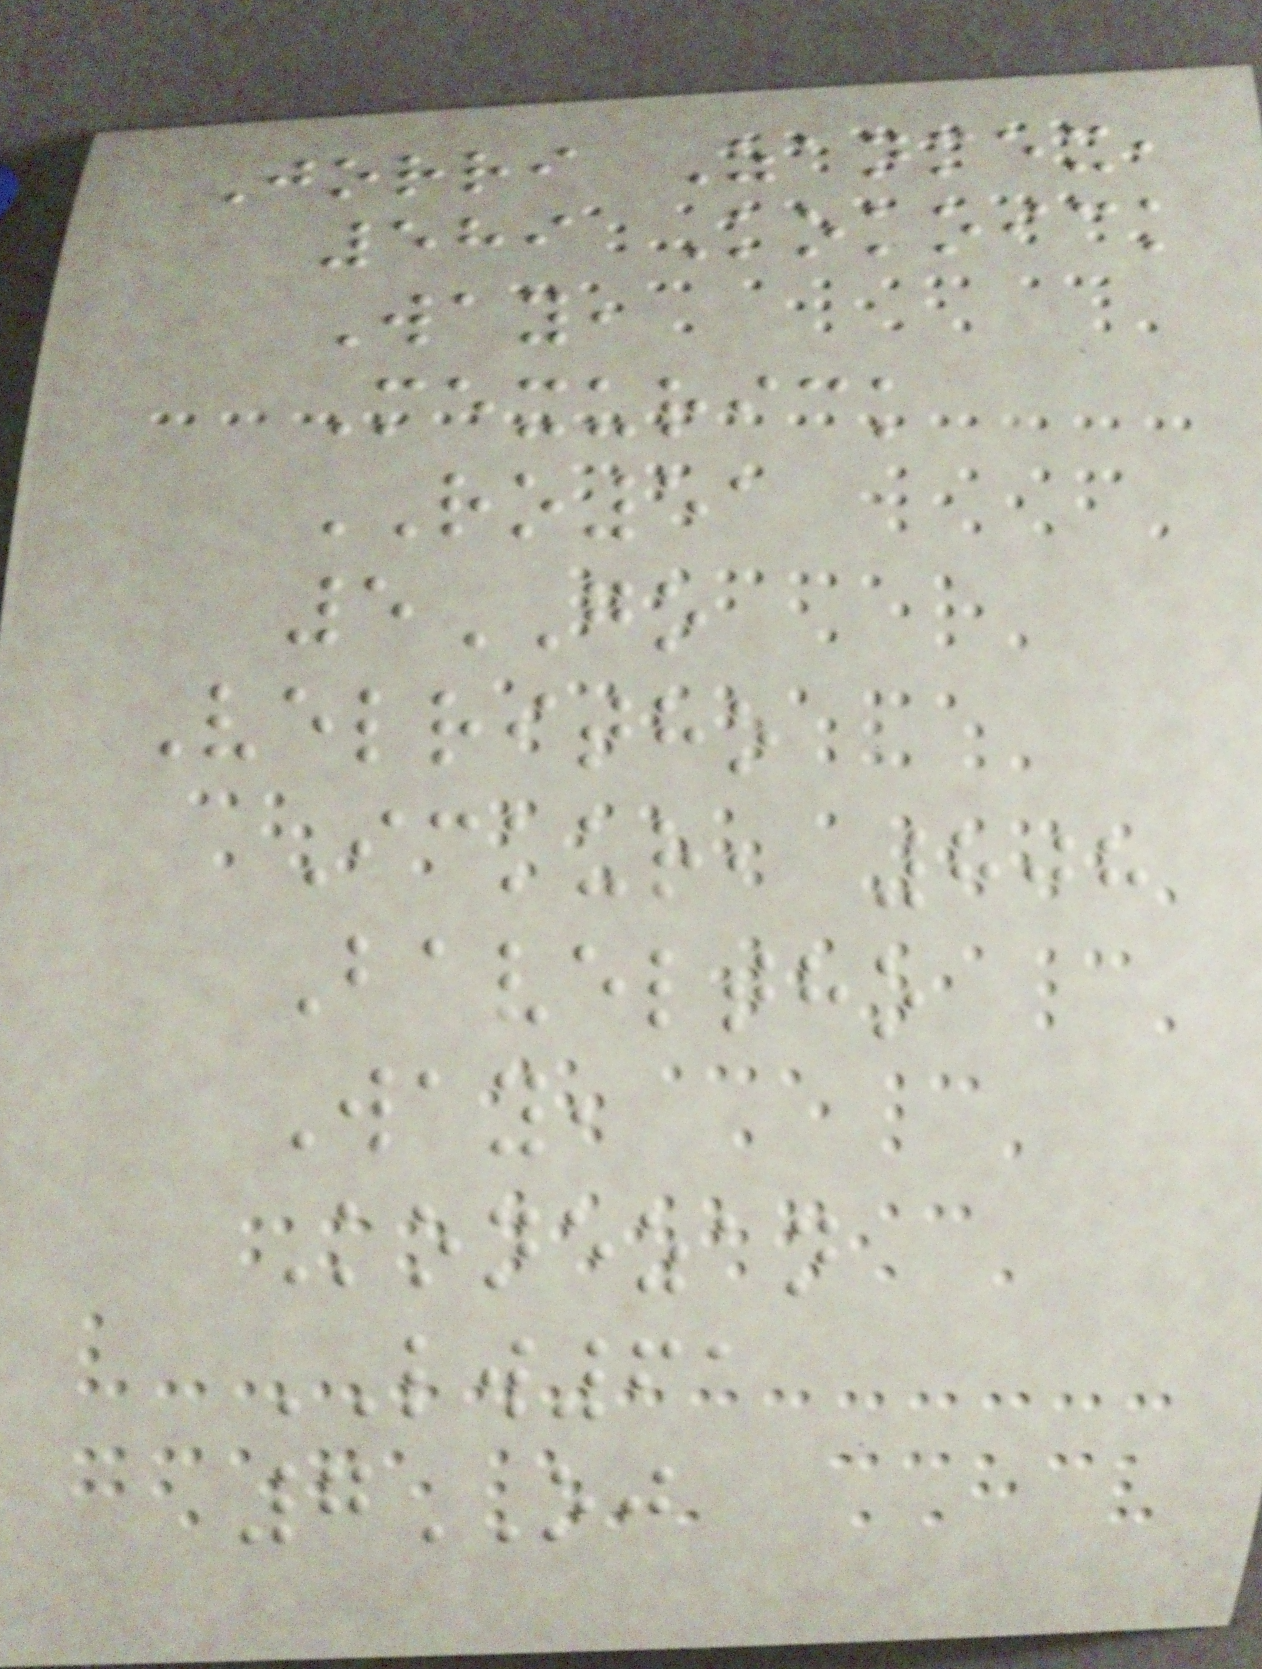Jorri Zanmex,
589 Kokoick
Way,
Mexurick
RO51
5GO
Velritho
Ickur, 808
Baveltho
Way,
Konezan
LW61
7OJ
